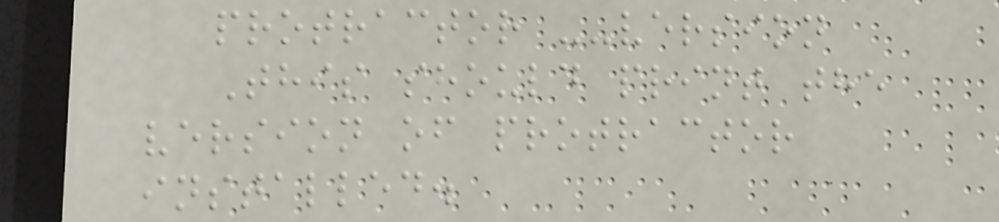protractor --version
This should print the
version of protractor
installed.
